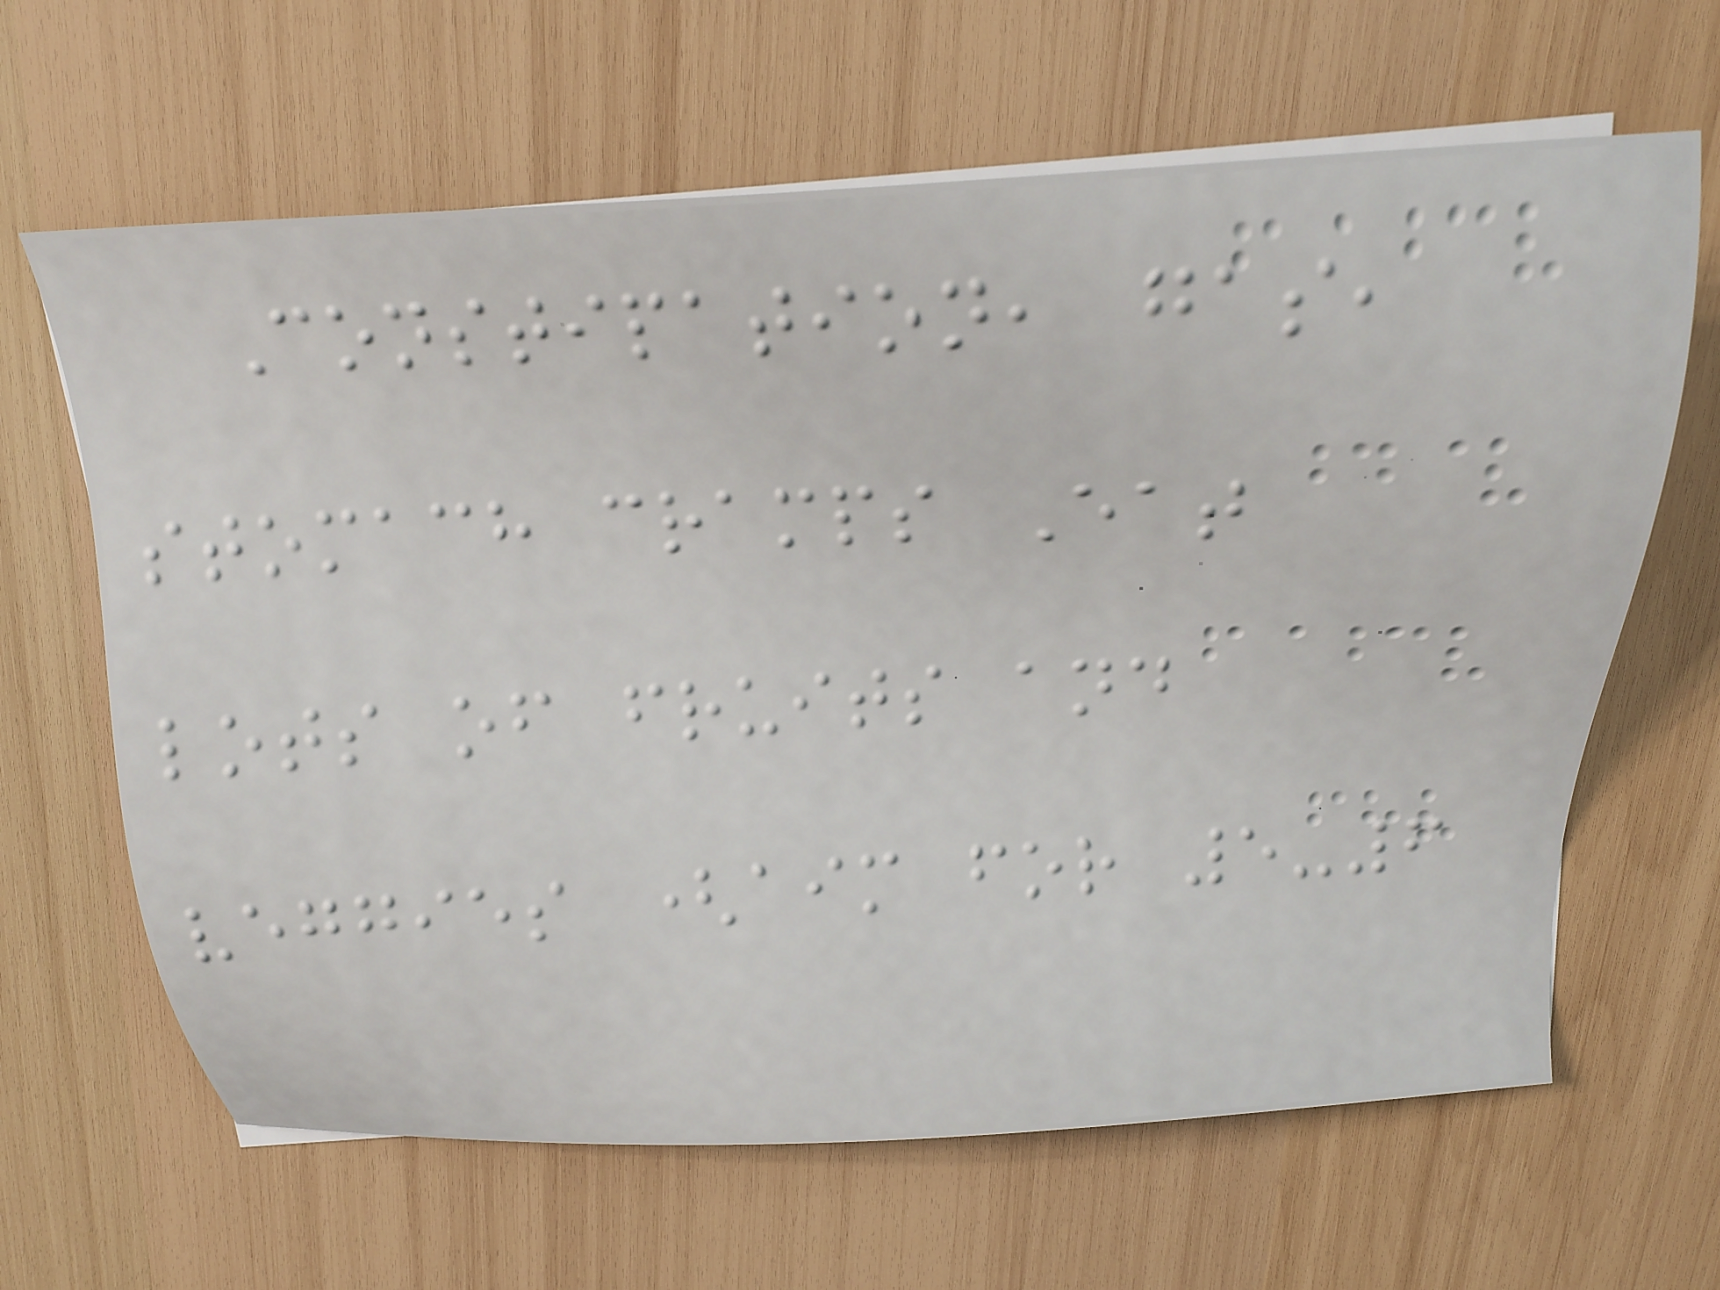Constipation, gas,
stomach cramps Eat
lots of fruits and
veggies (aim for 5-6
